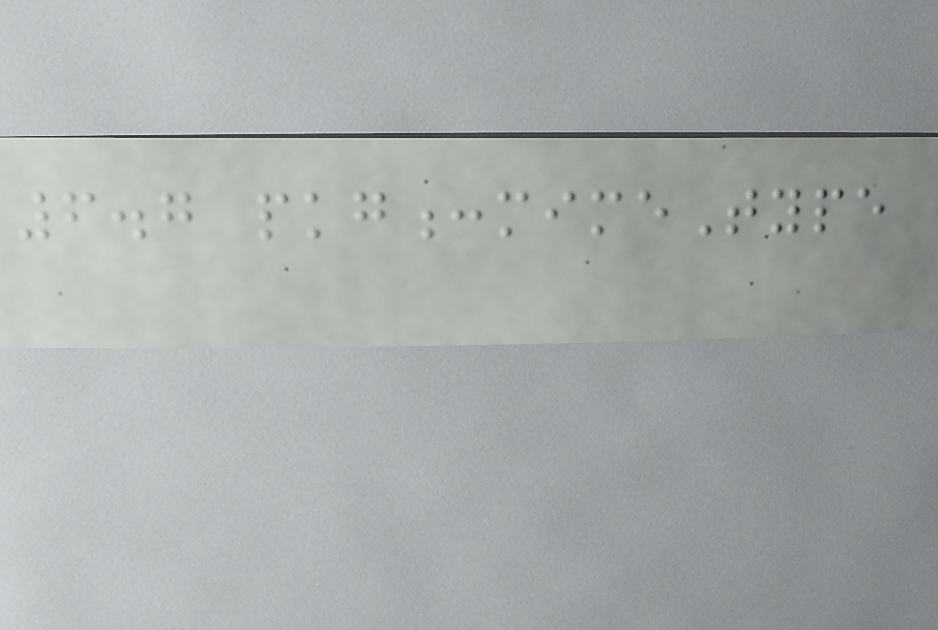6.7 pkg:mimeType
